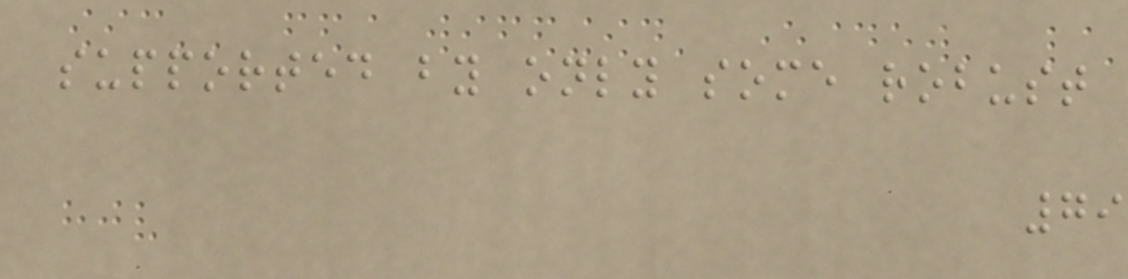supported by only some robust
79
